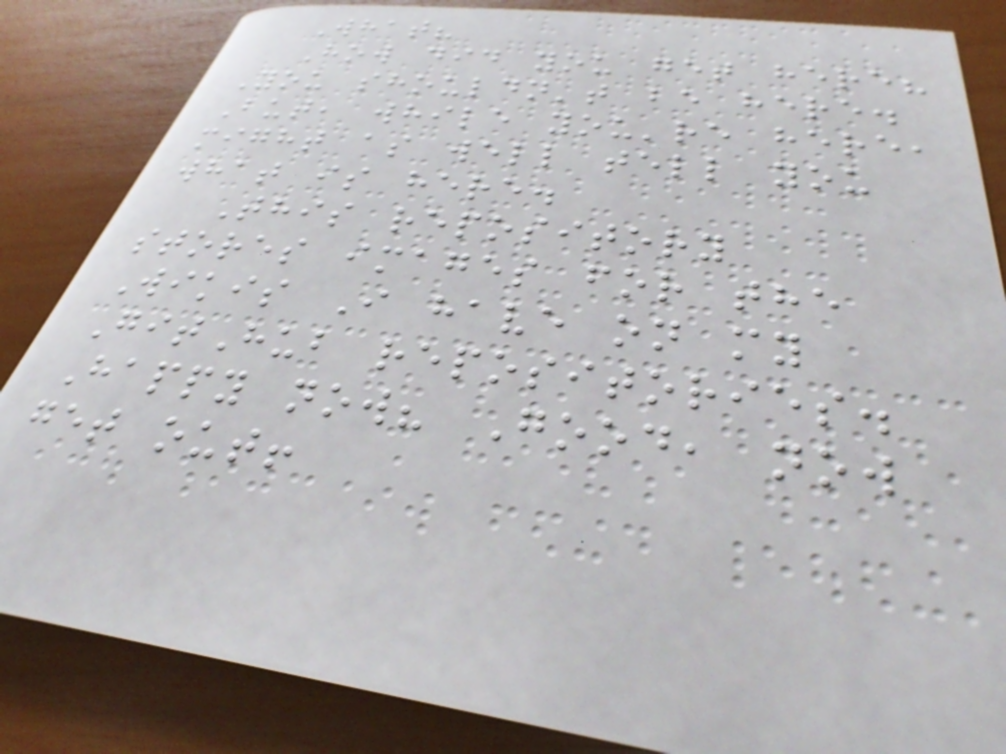What?
How did you get here?
You shouldn't be here.
But, while you're here,
might as well tell you
what is here.
This repository
stores images for the
Wikis I have on my
GitHub repositories.
Happy now? Good, now
get out!
